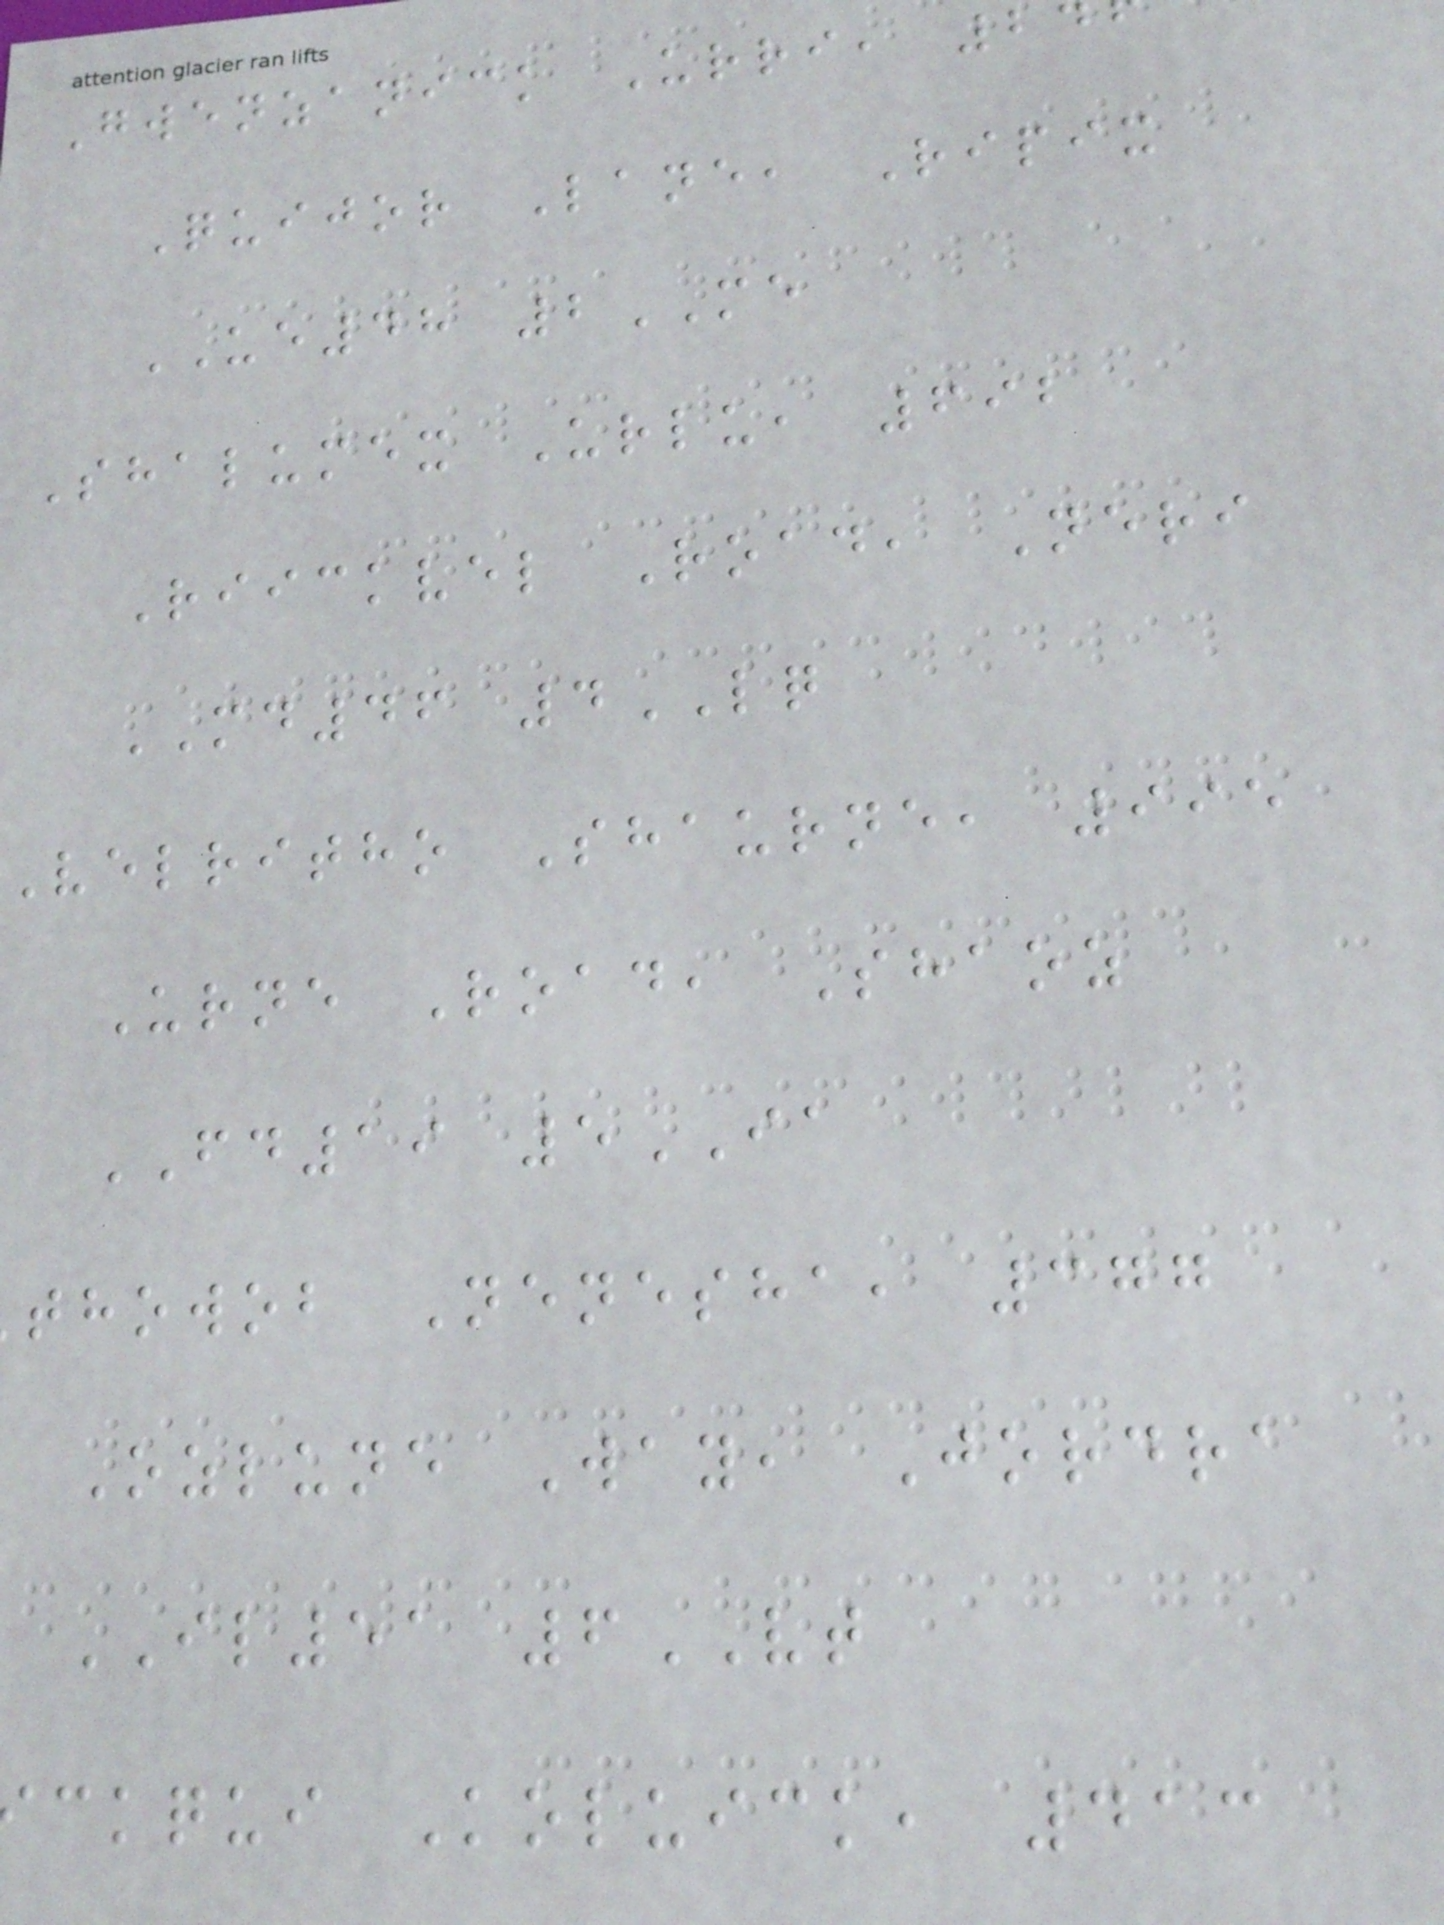Gwenzanick Urri, 2
Quijor Lane, Ripix
UE48 2ME
Shalumex Urlu, 692
Riickvel Road, Neri
MD46 4LQ
Velritho Shaurne, 995
Urne Road, Shaoz
FD19 5IA
thowob Nenesha, 377
Ozlune Way, Jordra
IL51 6VT
ckqui Koluick, 413
